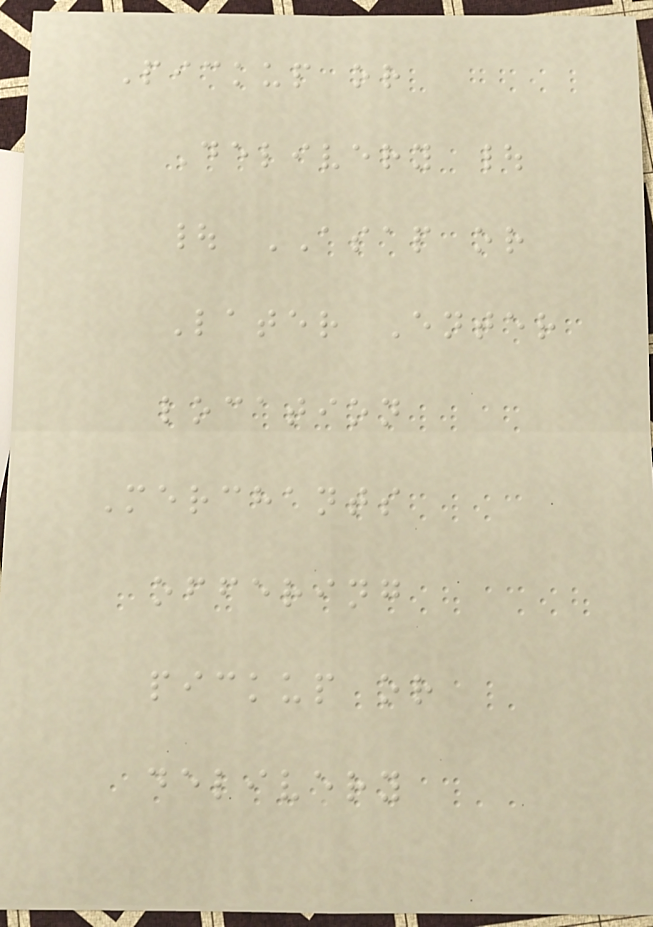Pickup or
Delivery |
| ASAP or
Later Enter
location
Merchants
offering
pickup or
delivery
